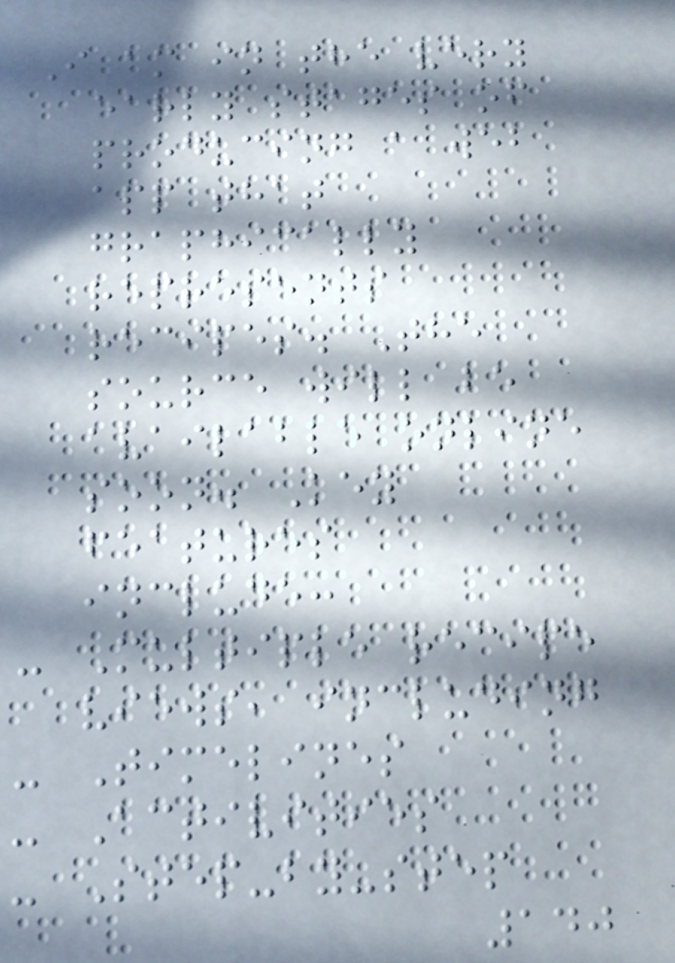I am in the very
early stages of
producing a web
app that
graphically
represents
recipes. The
source will be
available online
soon. Key
features
include:
- Multiple recipe
views, including
- Timelines
- Activities
- Step-by-step
140
